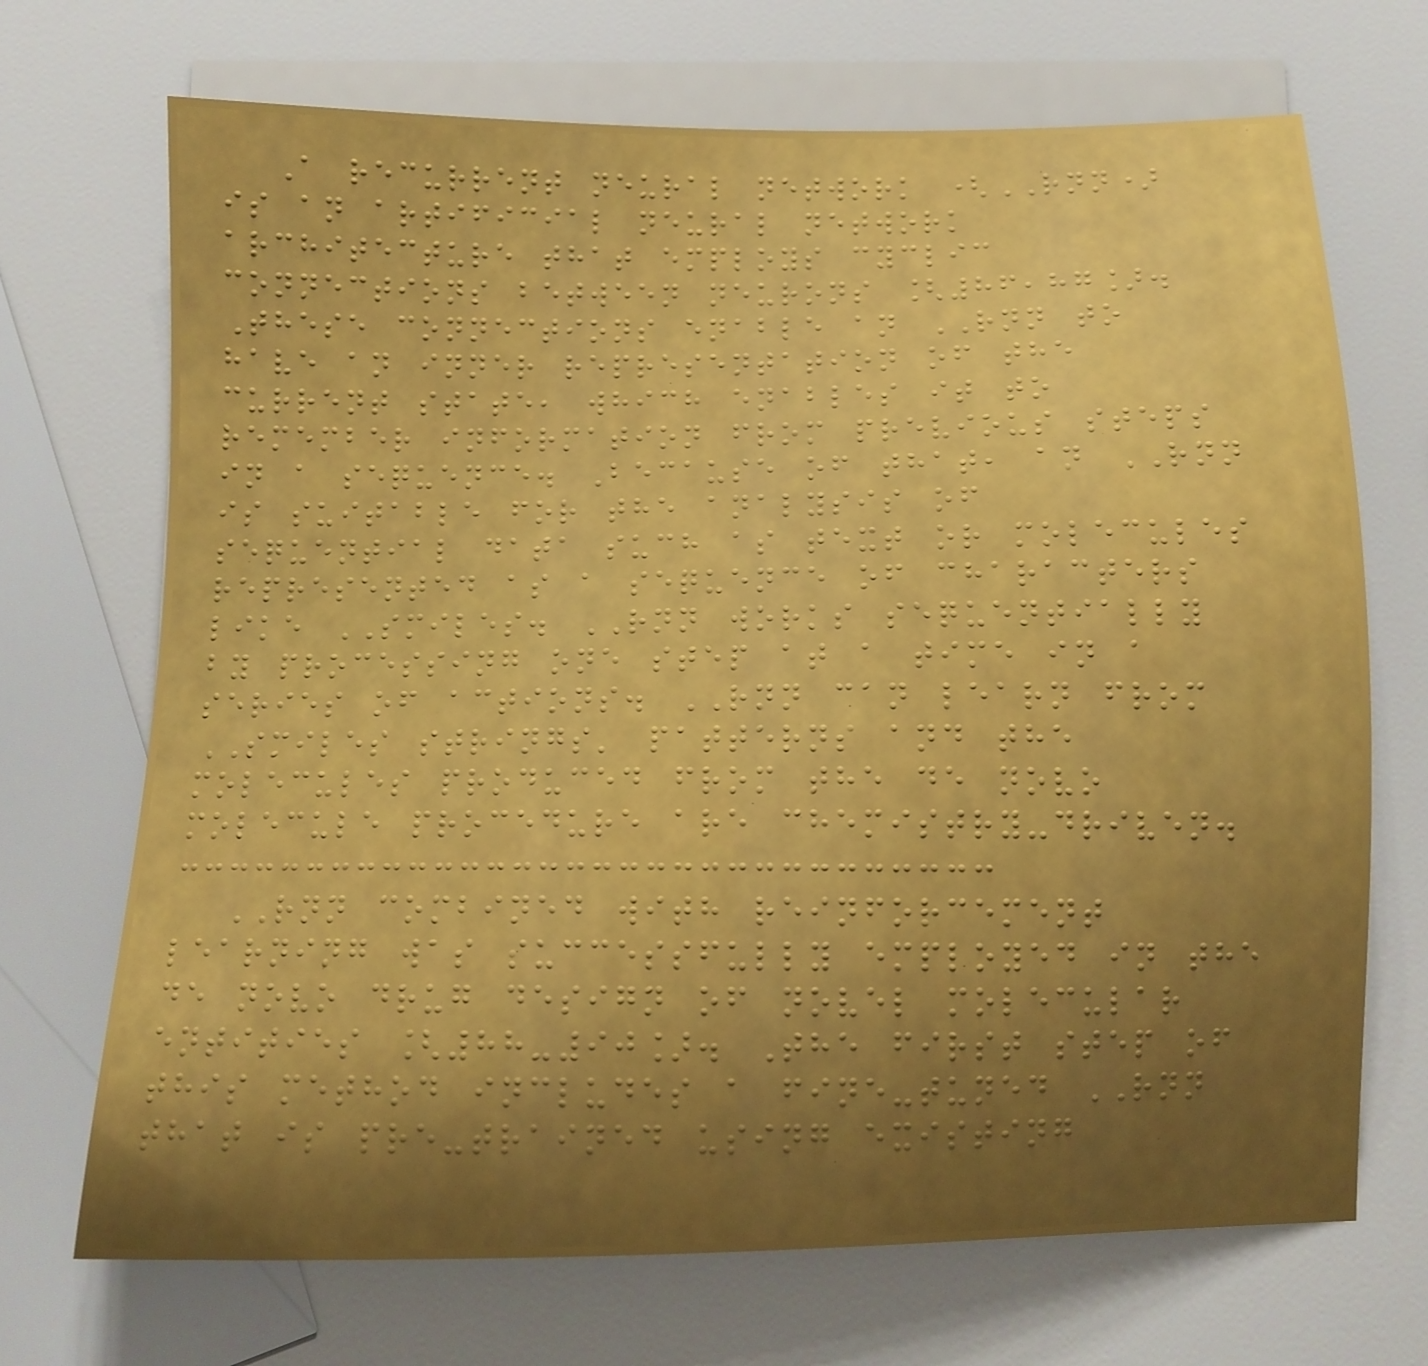A recurrent neural network (RNN)
is an artificial neural network
architecture that employs cyclic
connections between neurons [86,87].
These connections enable an RNN to
have an inner representation of the
current state, which enables it to
remember information from previous steps
in a sequence. Because of that, an RNN
is suitable for the analysis of
sequential data such as text or molecules
represented as a sequence of characters
like SMILES. RNN works sequentially
by processing one step at a time in a
series of actions. RNN can learn from
SMILES strings' patterns and the
molecules produced from the de novo
molecule procedure are chemistry-driven.
RNN combined with reinforcement
learning was successfully employed in the
de novo drug design of novel molecular
entities [88-90]. The first step of
this method includes a fine-tuned RNN
that is pre-trained using existing
